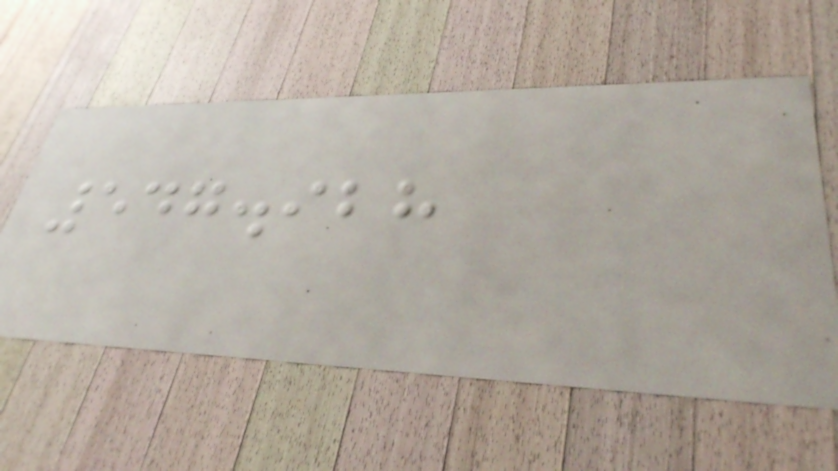547.928
